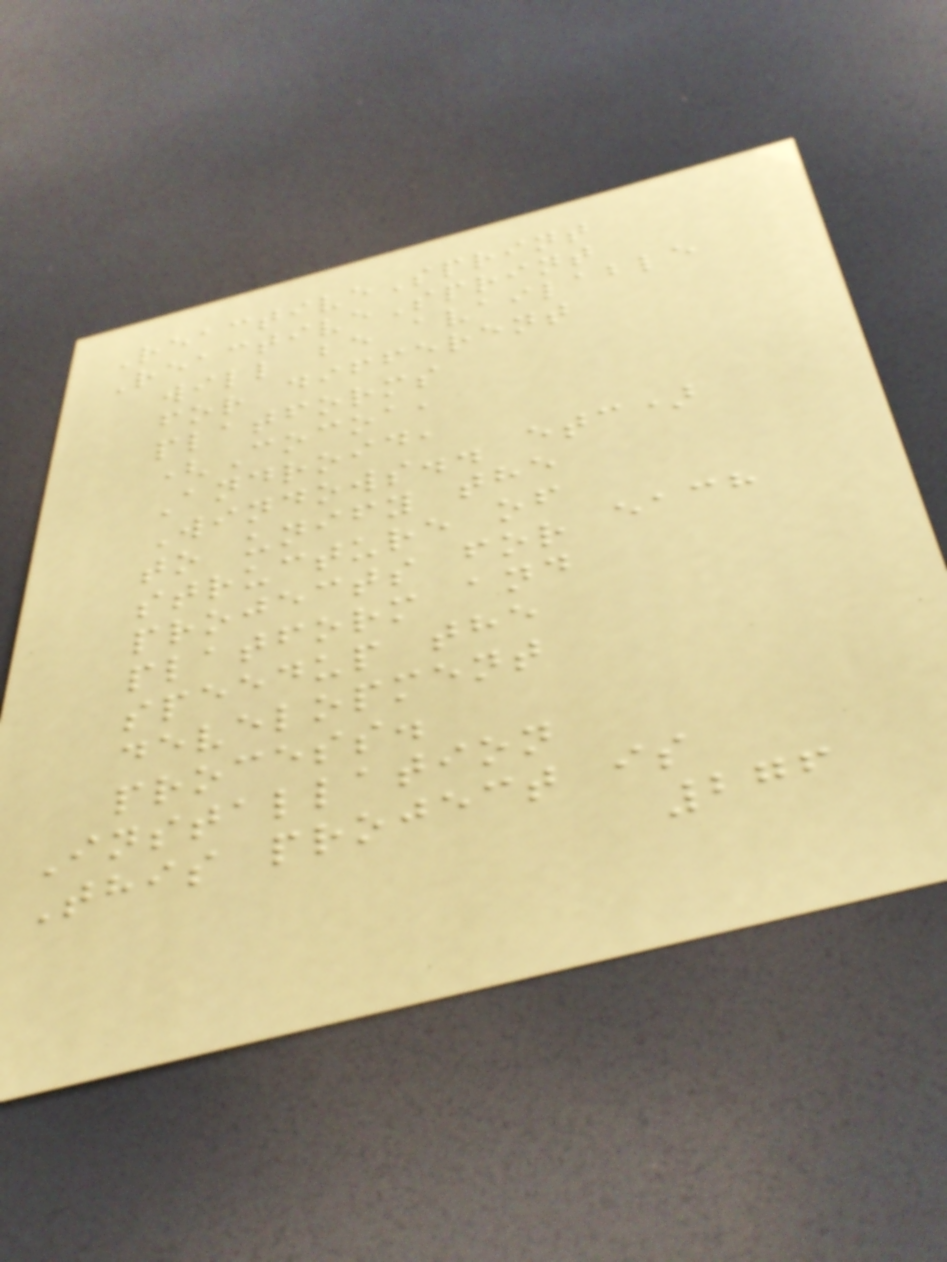ReactiveSprint
ReactiveSprint
will be available
for different
platforms
(Cocoa,
Android,
Windows.. etc)
to unify the
structure of
projects for each
platform and
speedup the
development
process.
Installation
This project is
276
